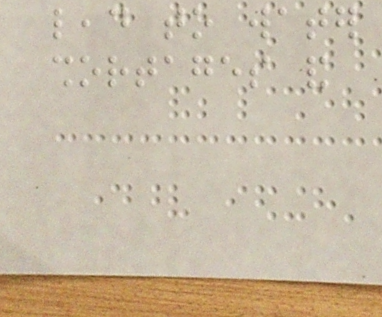lead to water
shortages and
